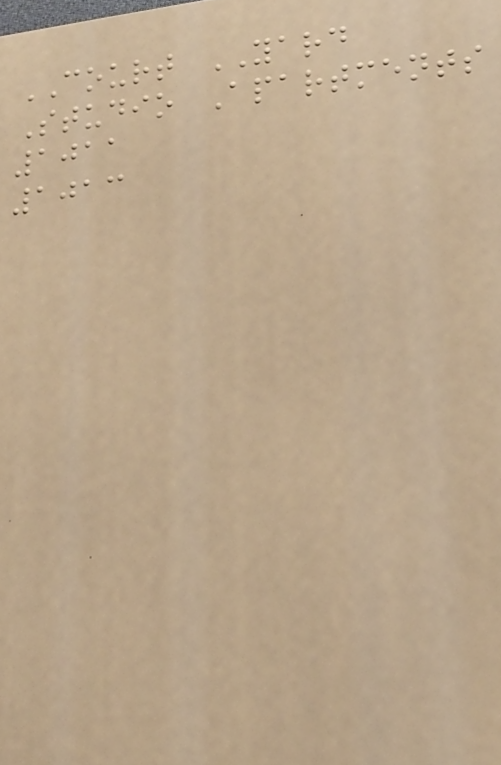COURT YARD
Studio Apartments
1011
1013
